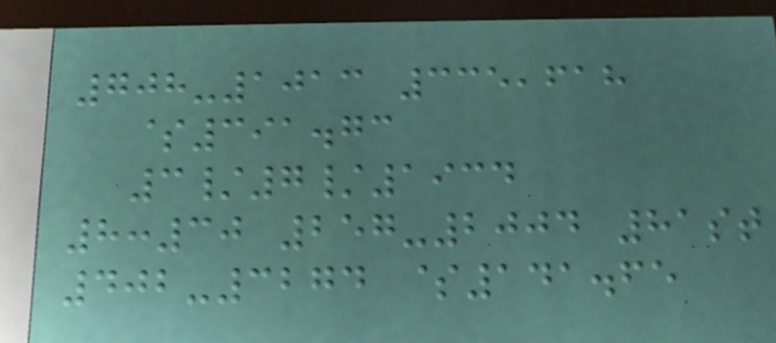708-1013 335,618
$391.73
3/7/1934
8:30 257-2004 81st
402-3274 $141.65
